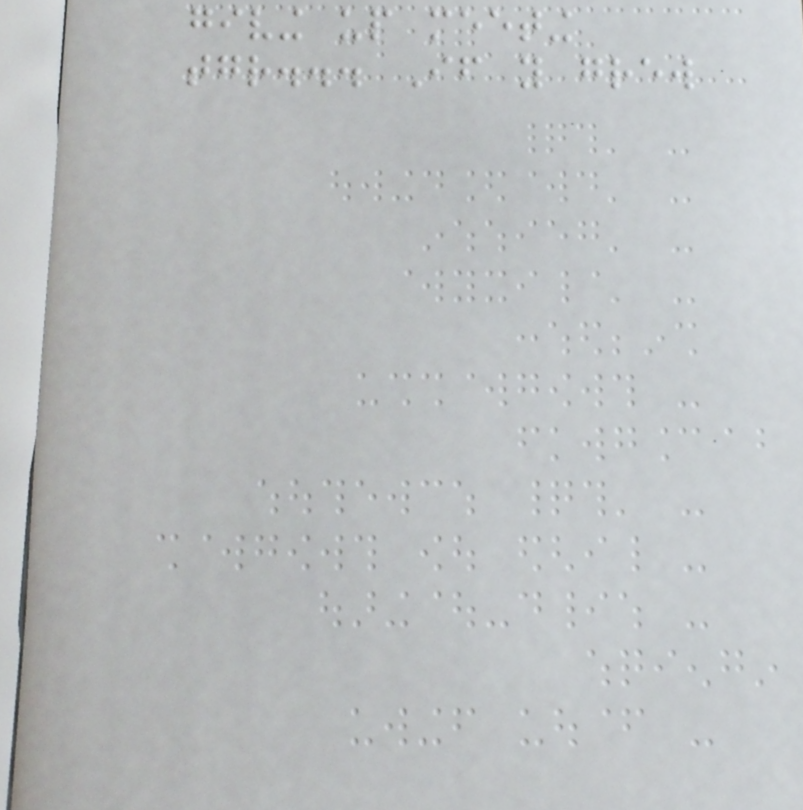giving up meeting
together... If you grew
